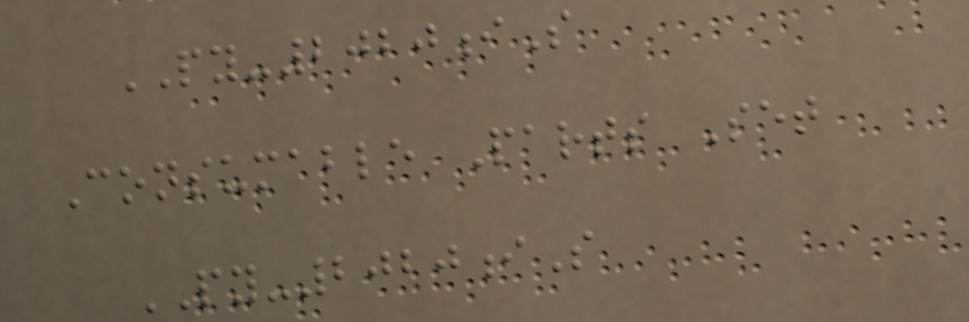PY-2020iS
Consumable Parts Set
PY-2020iS
